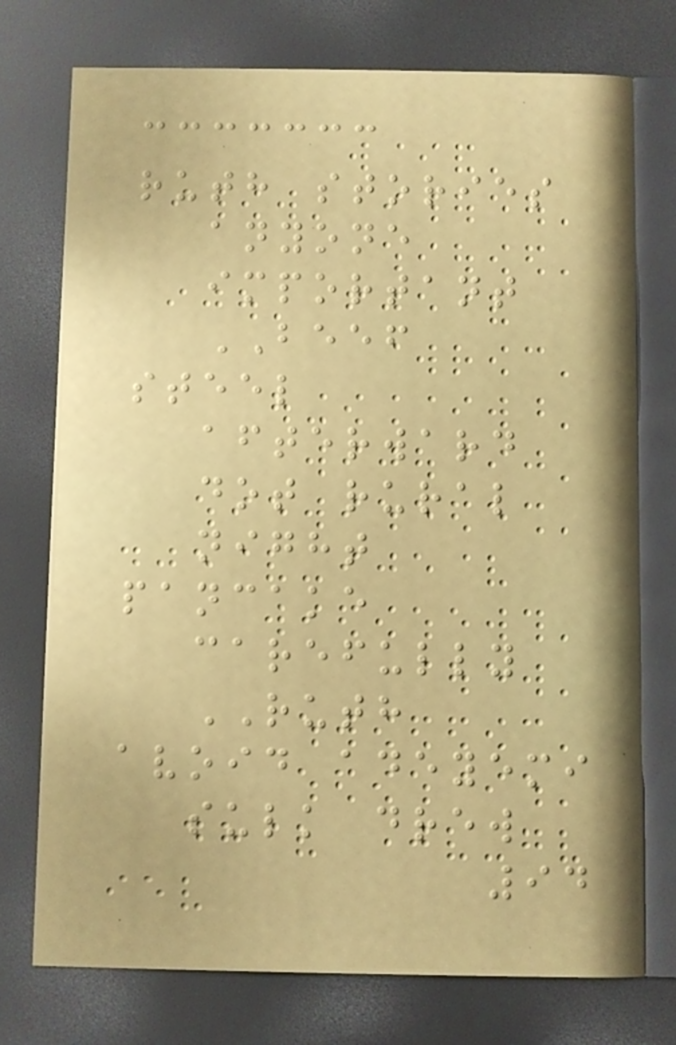ruth stories
anyone
important
BEEF
steel
afterward
dot rural
night
pancake
carefully
RUTH
avoid adeyemi
sulk drew
94
